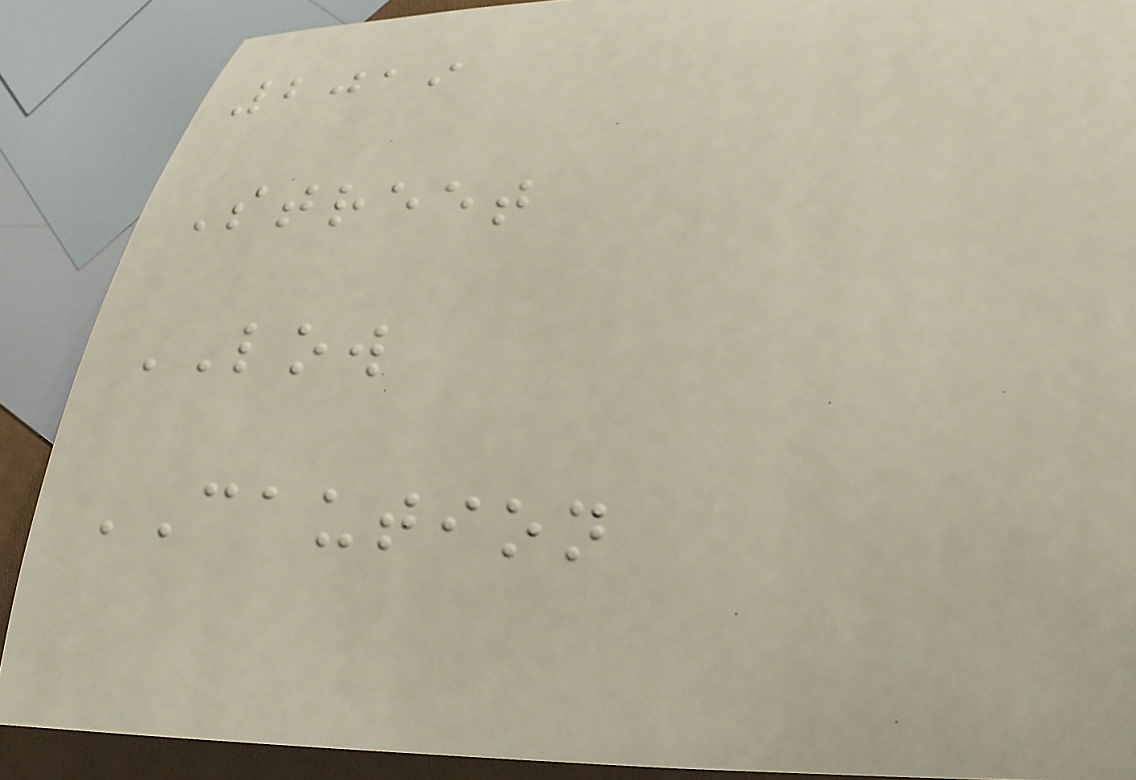2019
Street
LOW
CAUTION
